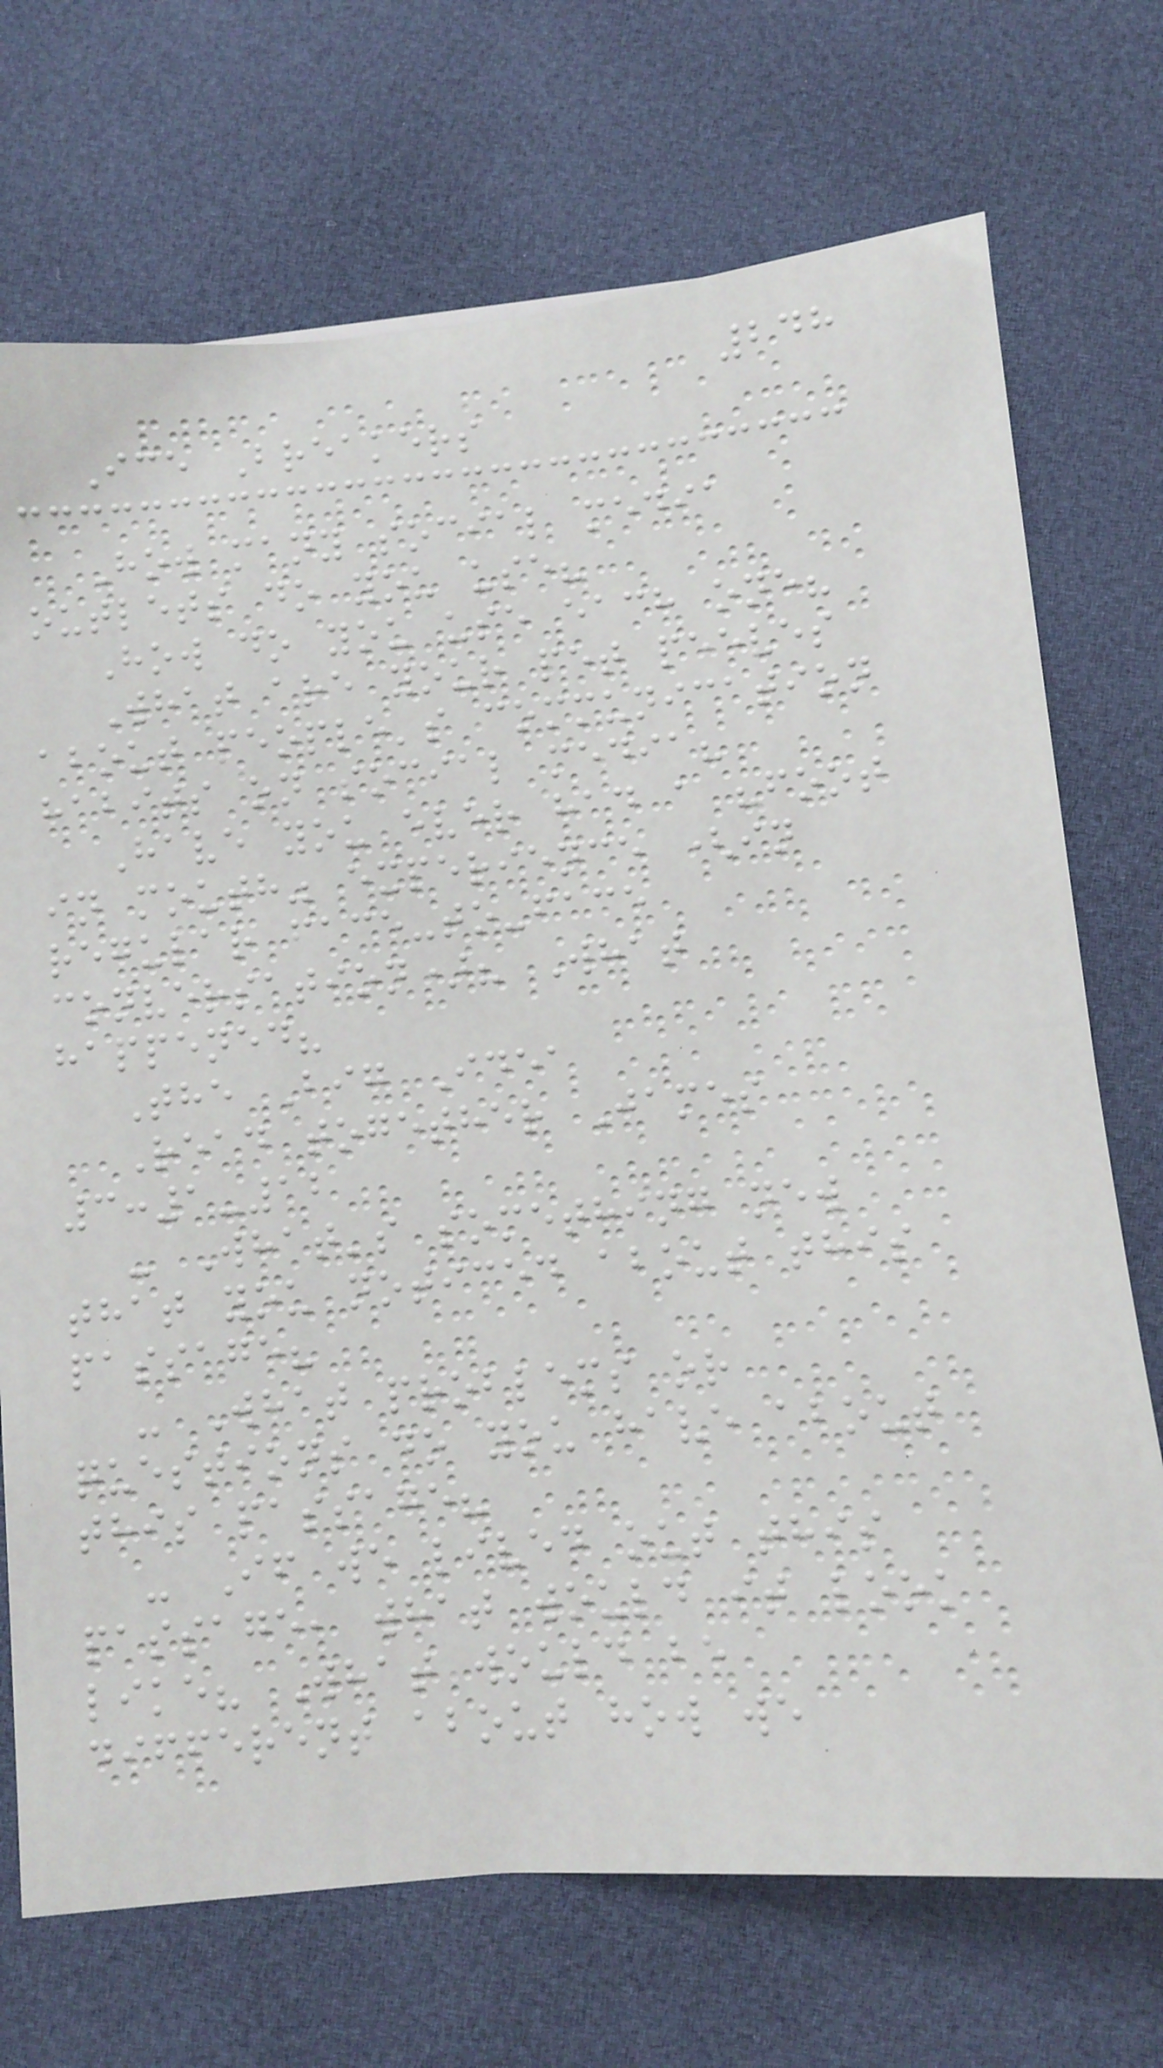248
Ice Breakers
How many social media
outlets do you use?
How do you use each one?
What are your pet peeves
about people's communication
habits on social media?
Have you ever had a "foot
in mouth" experience (in
regular face-to-face
conversation)? What
happened?
The Big Idea
Read together James
3:1-12
- What's something new
that you noticed about this
passage?
- What problems or
questions do you have about
this passage?
- If we lived out this
passage, what would it look
like? What would be
different about how we
